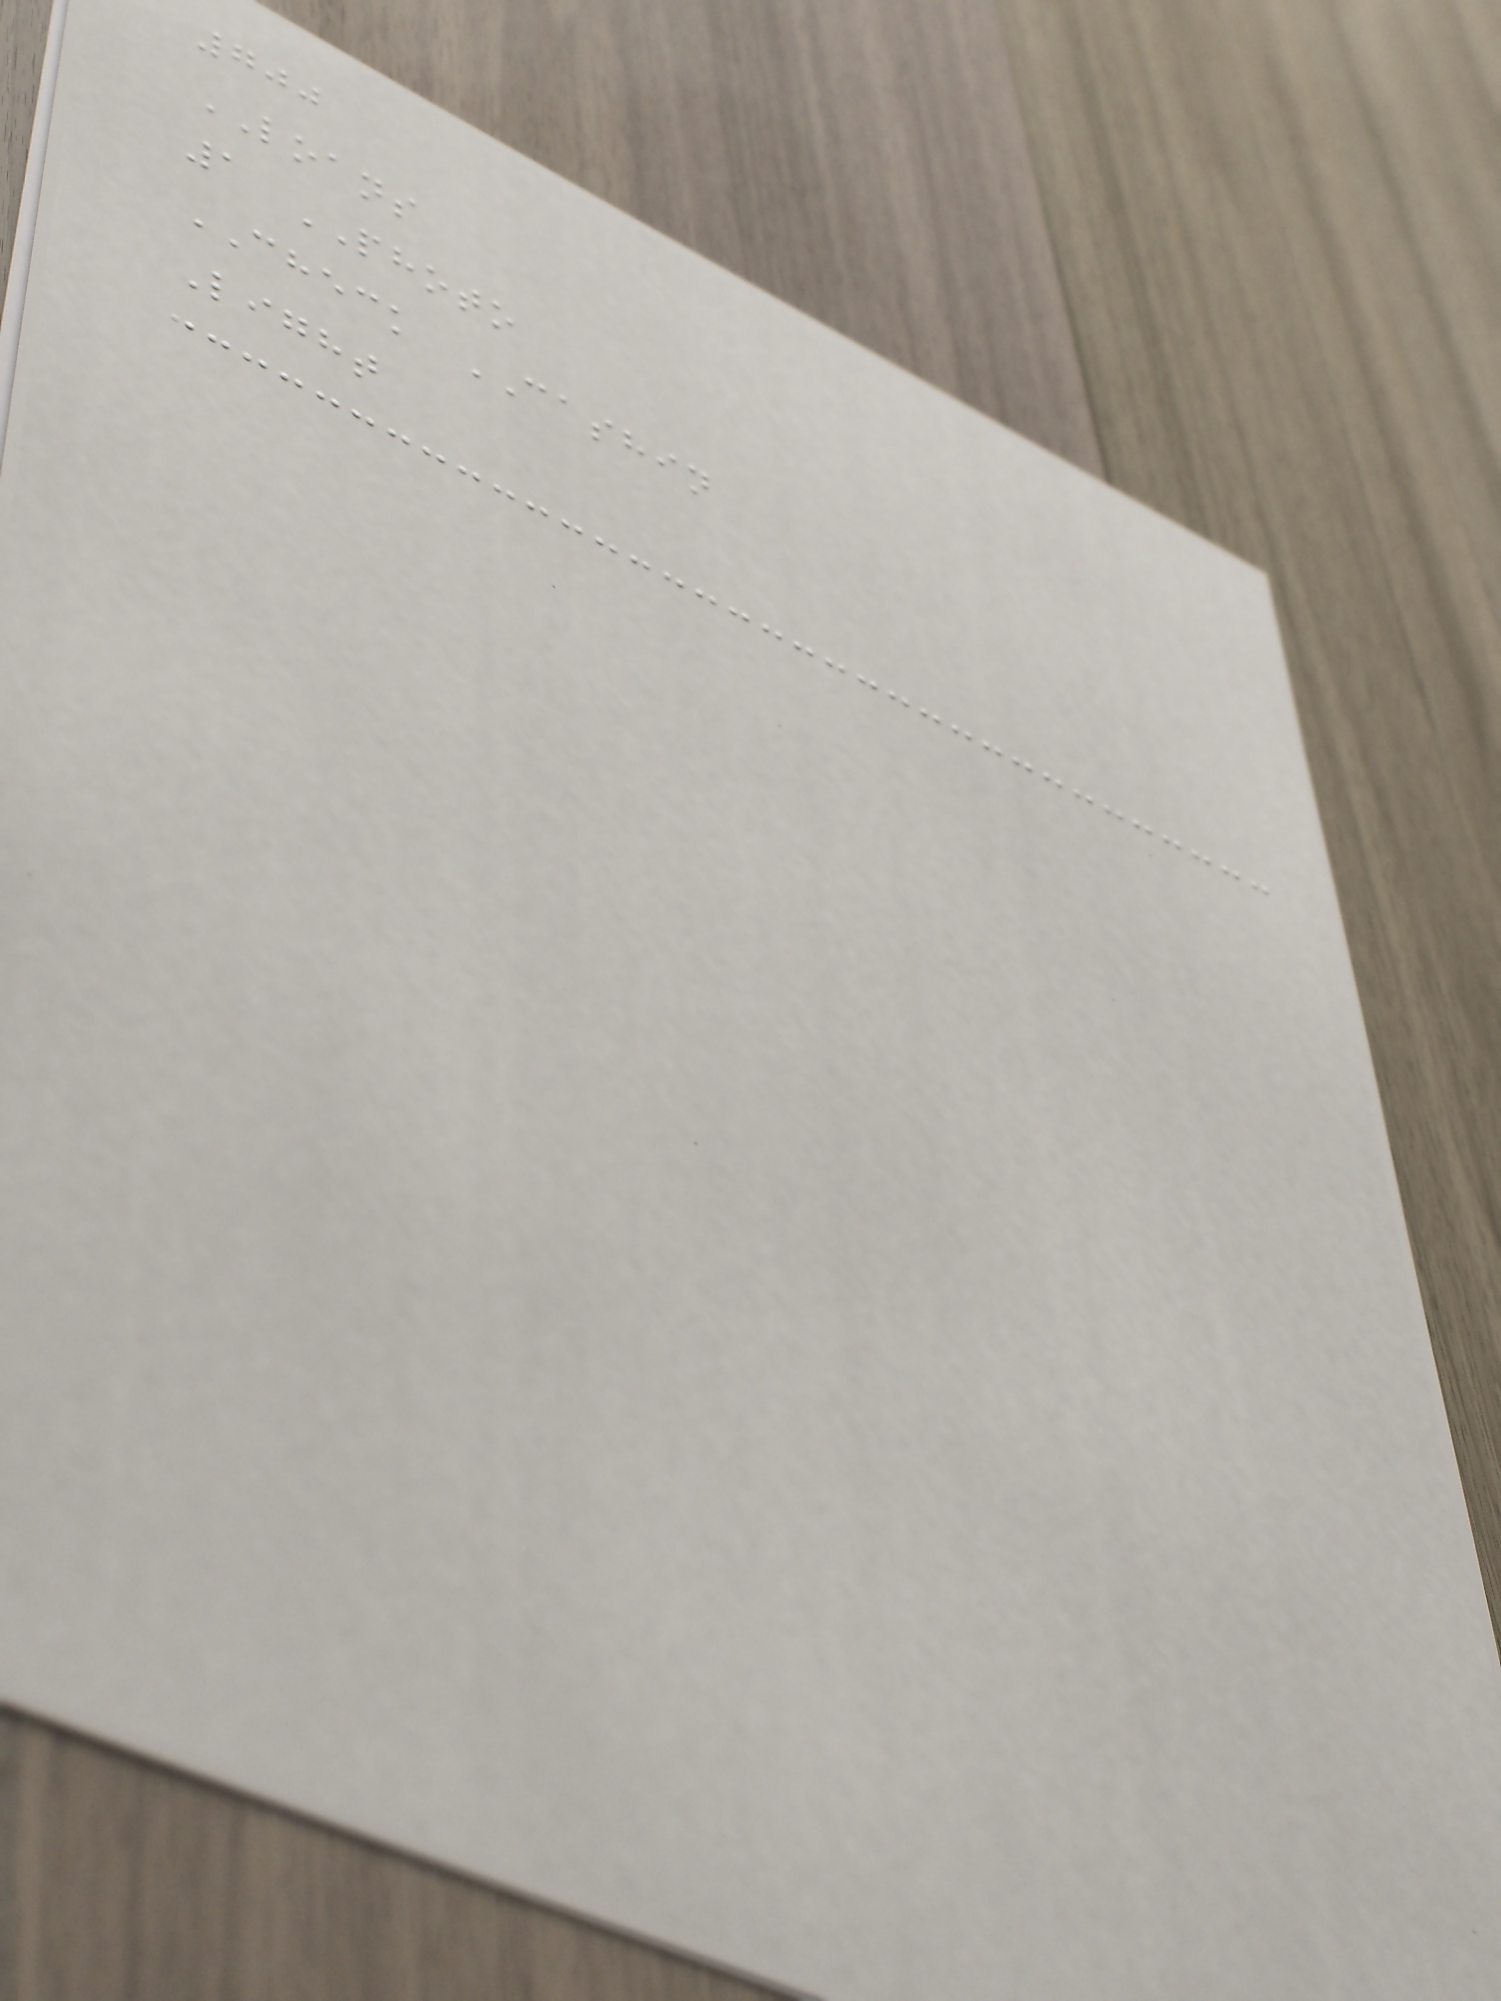700
LOANS
1 PHOTO
CHECK CASHIN
Light
